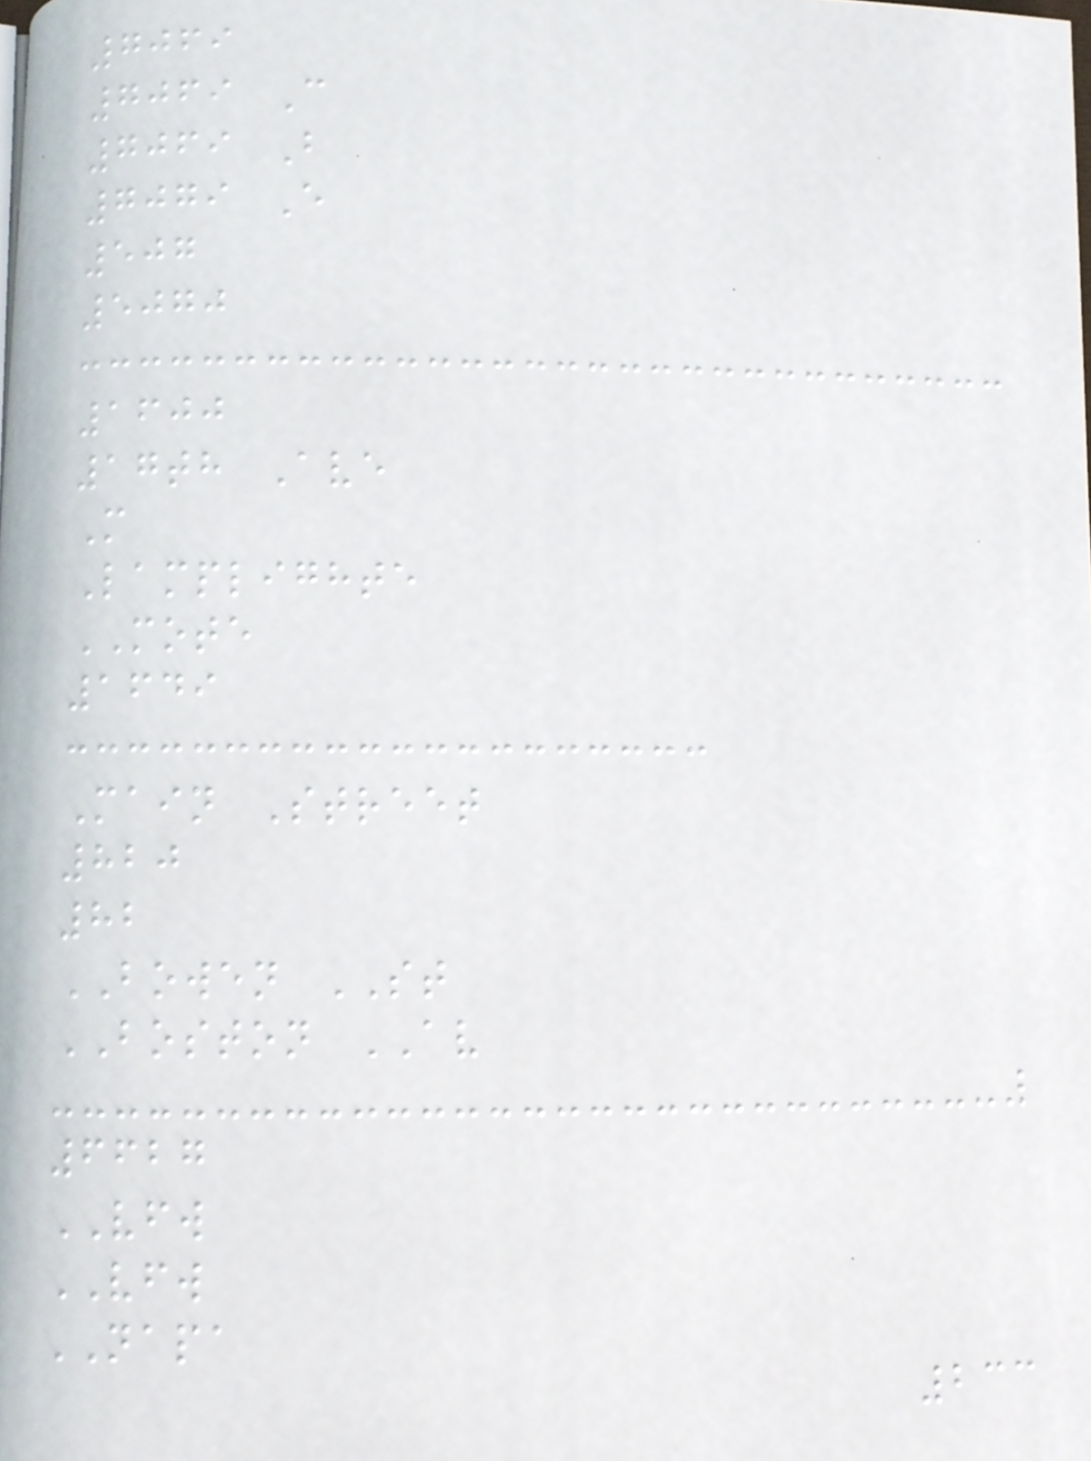7069
7069 C
7069 B
7079 E
507
5070
1600
17th Ave
M
Lamplighte
MOTE
1649
Main Street
820
82
BOWEN ST
BOSTON AV
6627
VFW
VFW
NAPA
233
